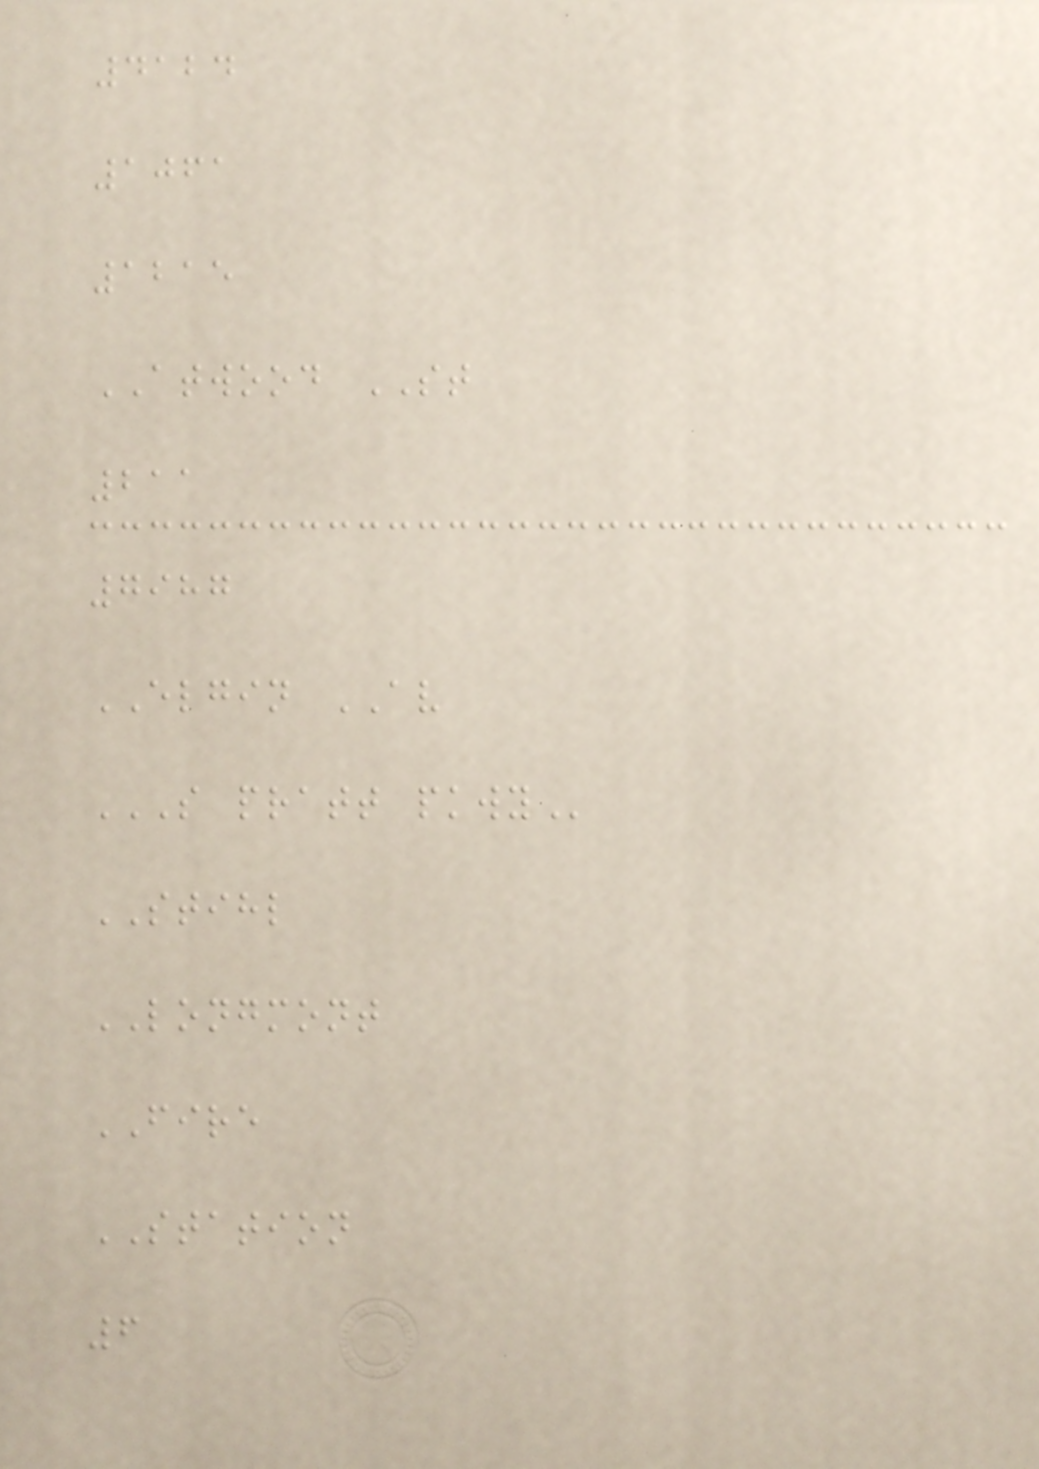4124
1061
1215
ATWOOD ST
211
7987
ELGIN AV
S PRATT PKWY
STIHL
LONGMONT
FIRE
STATION
6
